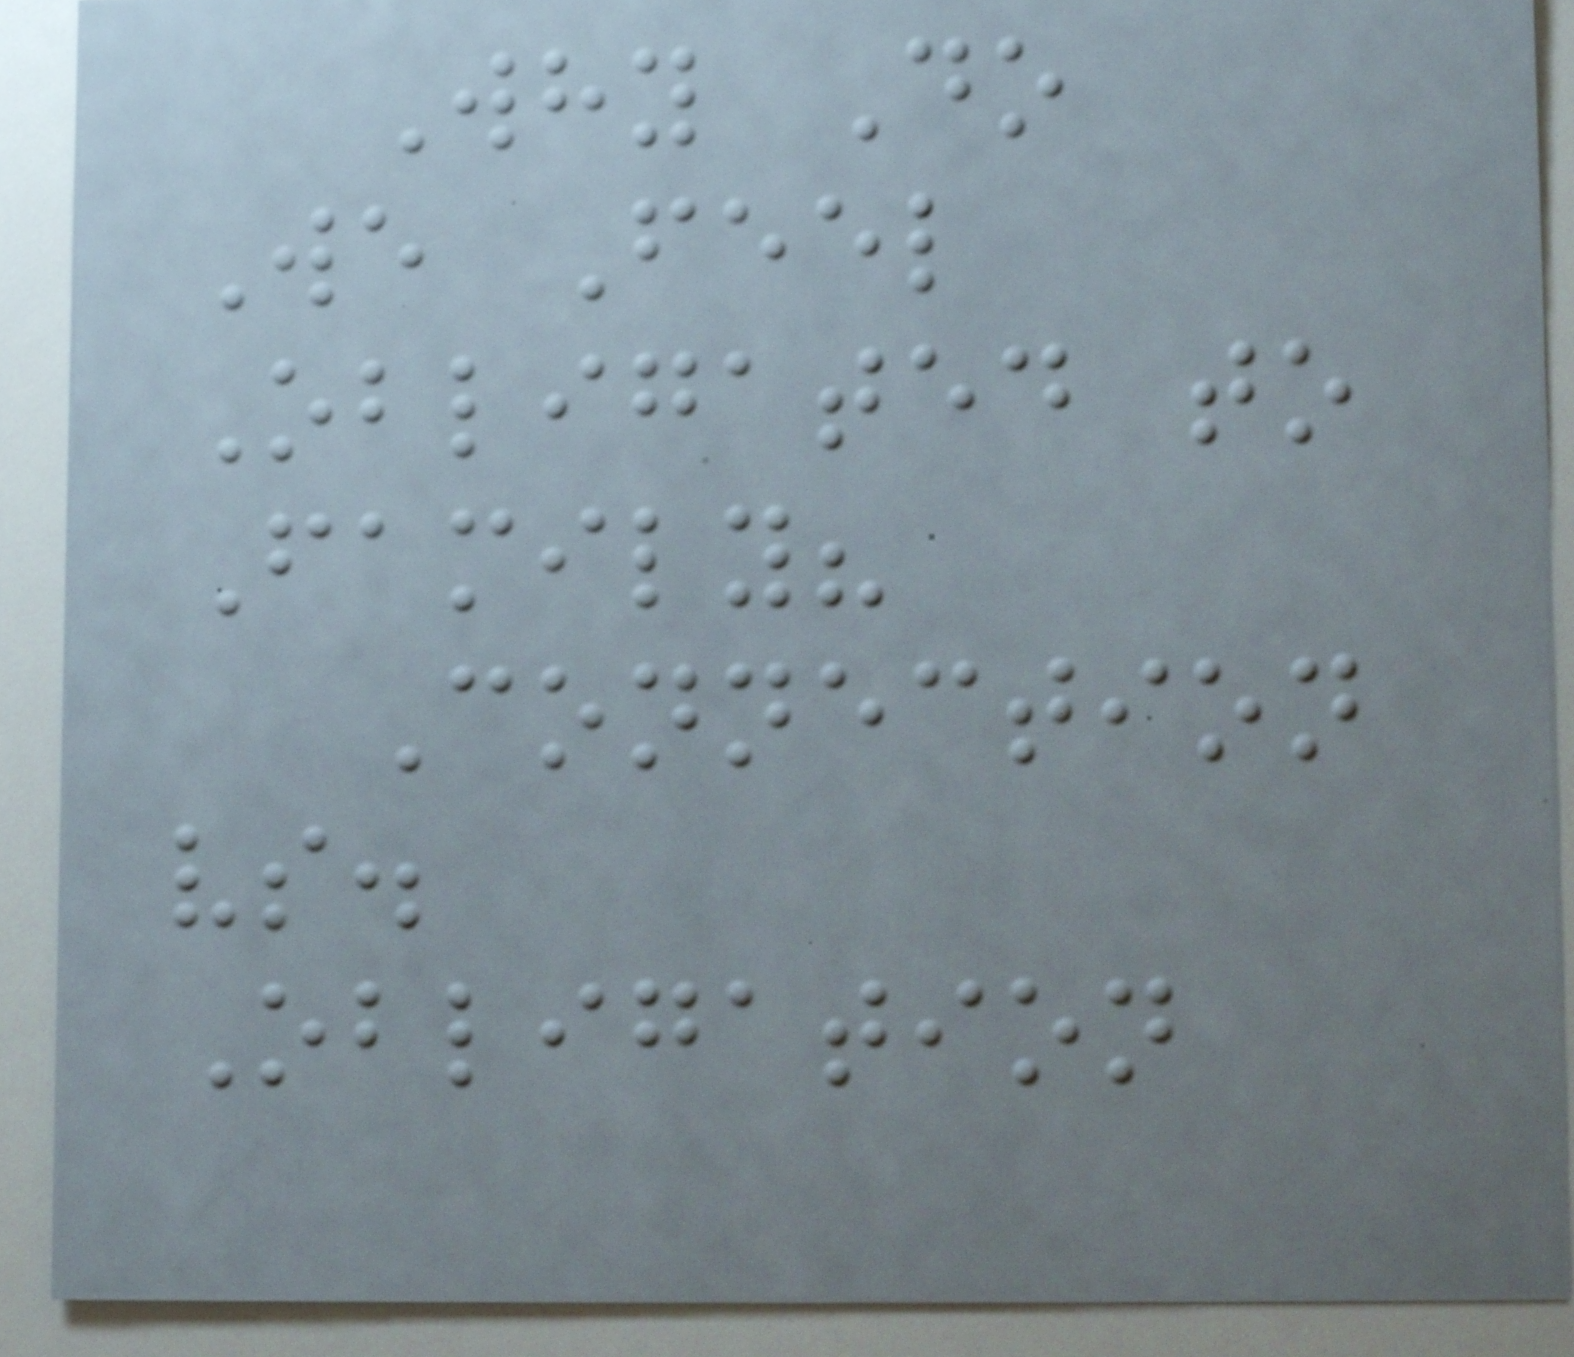Why Do
We Feel
Obligated to
Family?
Connection
vs.
Obligation
